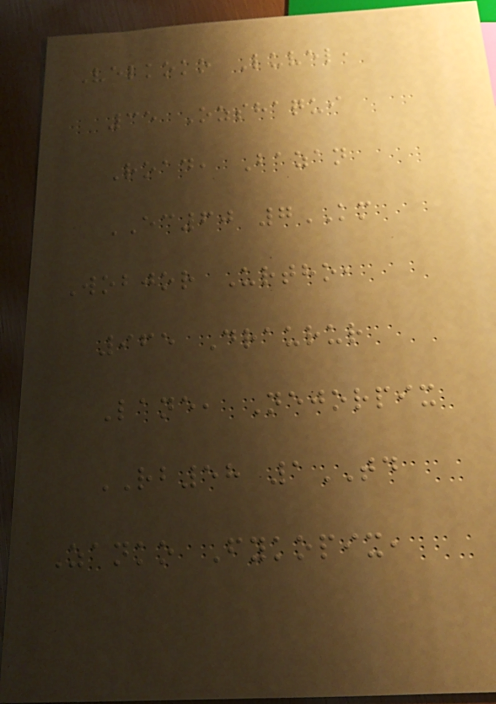Velkoko Luvel,
35 Ozshaqui
Road, Bazan
EC60 7KM
Wobjor Urtho,
965 Draurur
Lane, Nejorpix
RB58 1TD
Zanko Fykopix,
